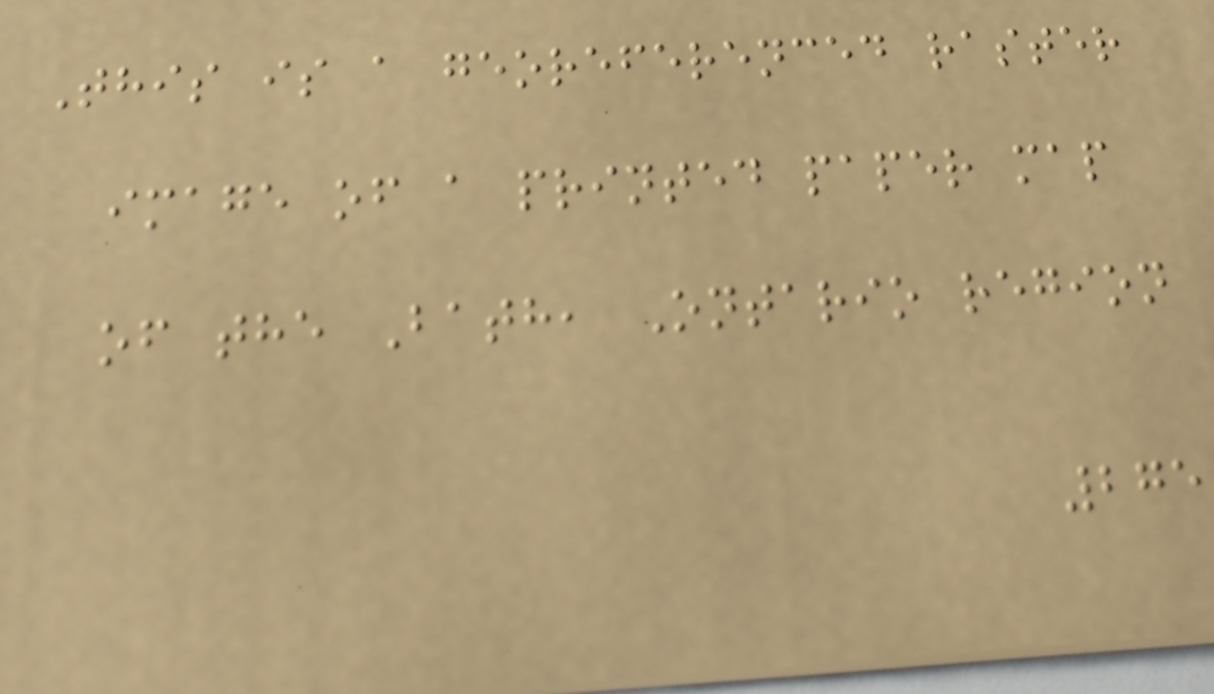This is a georeferenced raster
image of a printed paper map
of the Bath, Ontario region
275
